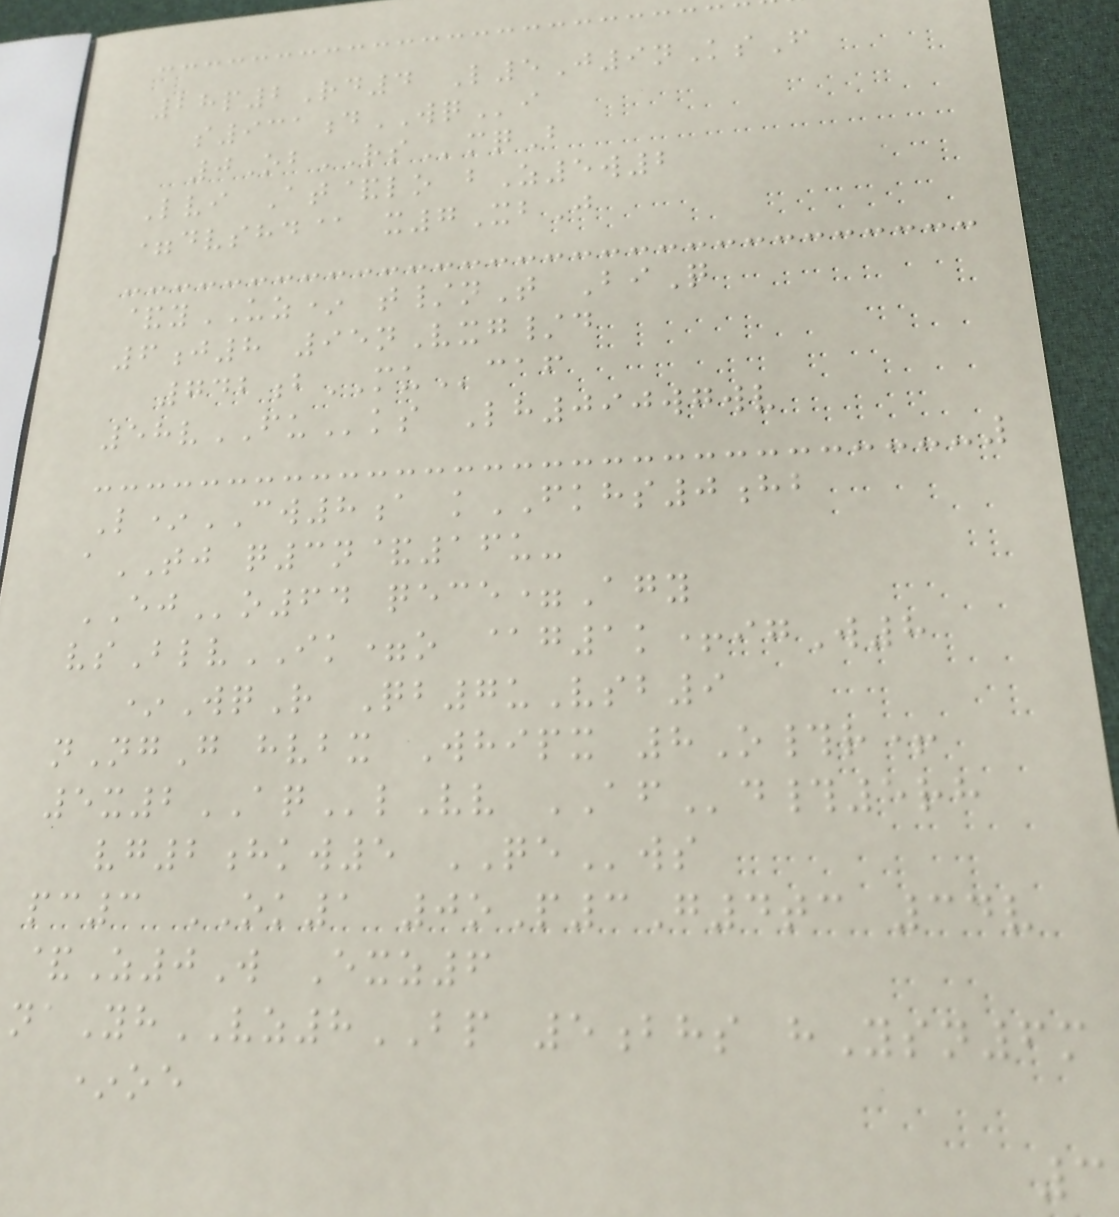28p2Rd4 L5J9nKsF
s931dWQi
0ObRSmqB
Lvi At&lo bZ5w2
=dvshd@ x7XbJ
&yUZ* t/nT BiQ
6j8 95nVxg/d
742bMUcaf
58vFUks Lh090wgwv
L*CW8a kFKHS0hb
aTJ q3n&16u-
EJo64 qece=Agy
vsBlvIK=o @g1k+igW8
*WqR Qb7uVsb9
nNgG hvbx Whipx 8O#r+
5x2AQlVv AFd#5rh
vg2hkw5 QEws
pc3 OK1 0oP3G4tc 34v
&Z0W Exz6
naYhVZ8BP 5bhs hYsn6m
*oe
3
